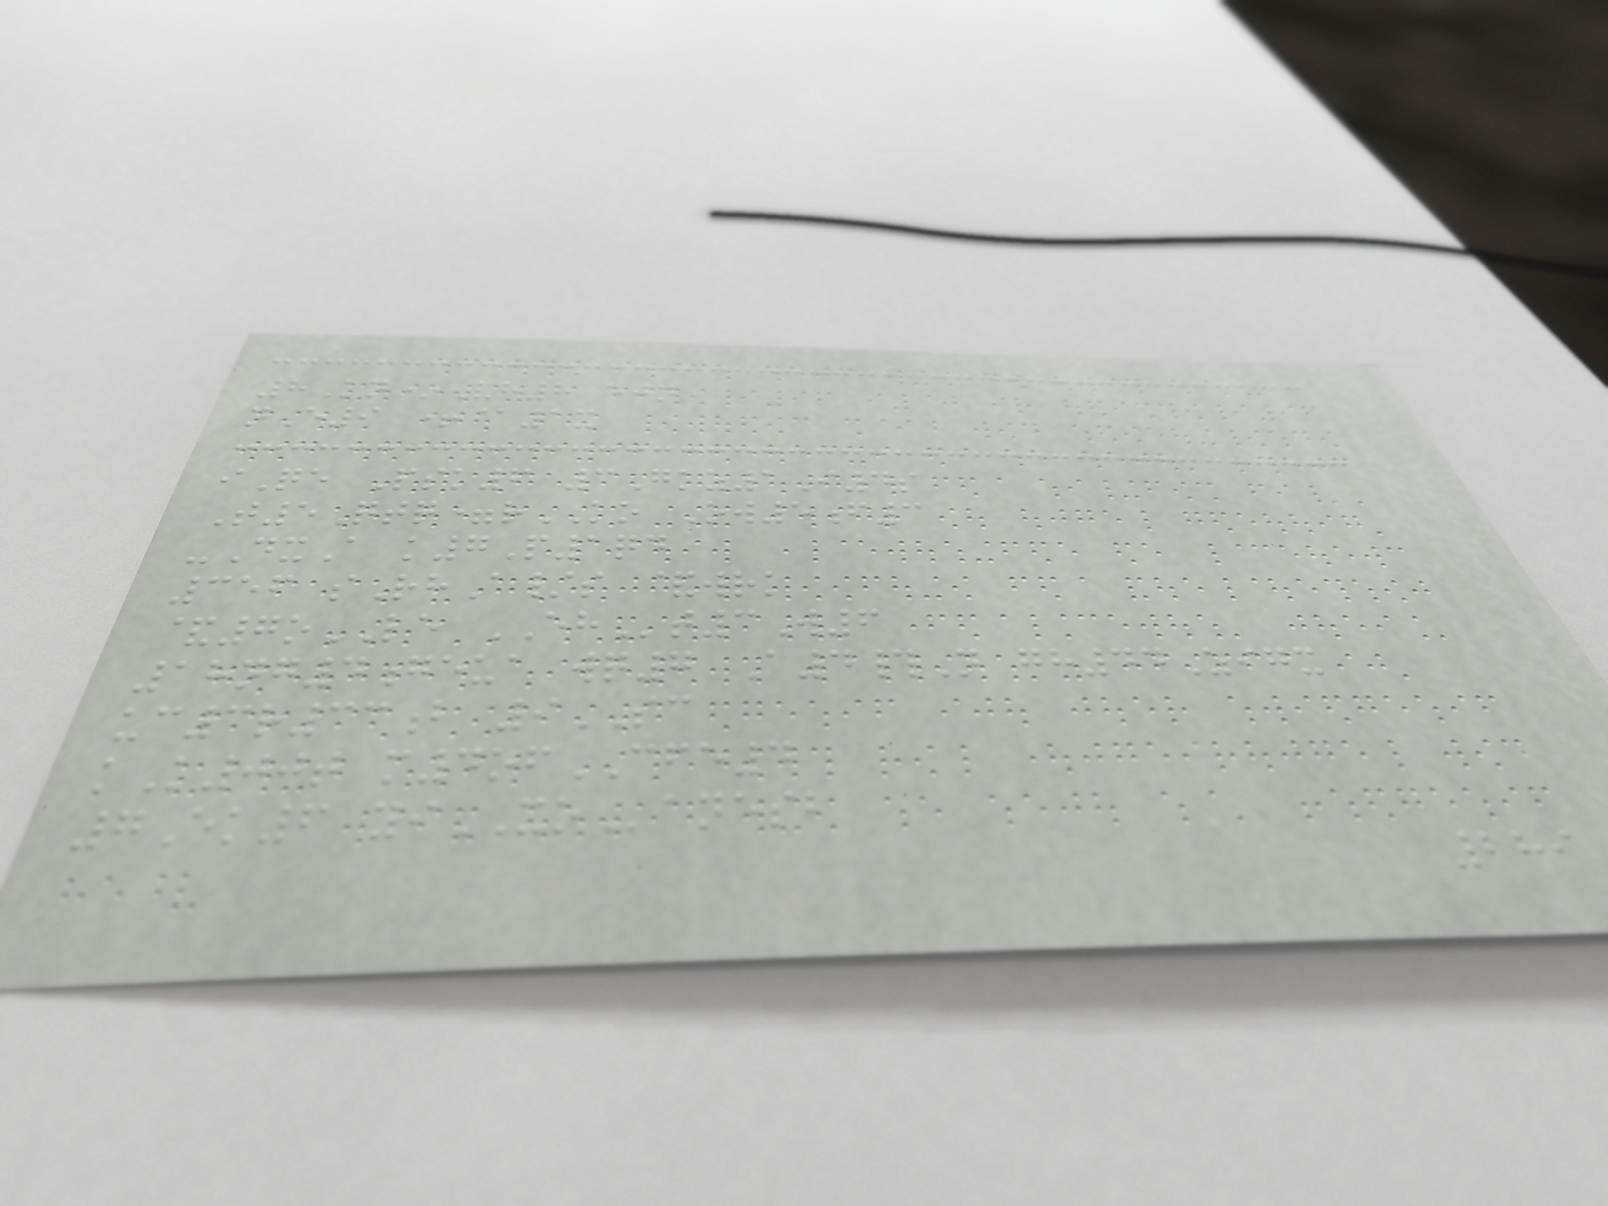8Kn*Vh8 ejn
nE9 +@1x
iQe Psk6 3Gkz1I4s
T5Qtq=rKO Ow5f3
-DxA k7P1qd
356 sRhA/s &wrk
&7oLE EHt3W6
18ng4geua wq7 A4#N gh44Zigx
uc3r33b 9SC
kK00t m4ofCFE4
7Ek6 yiXOanesb
289
